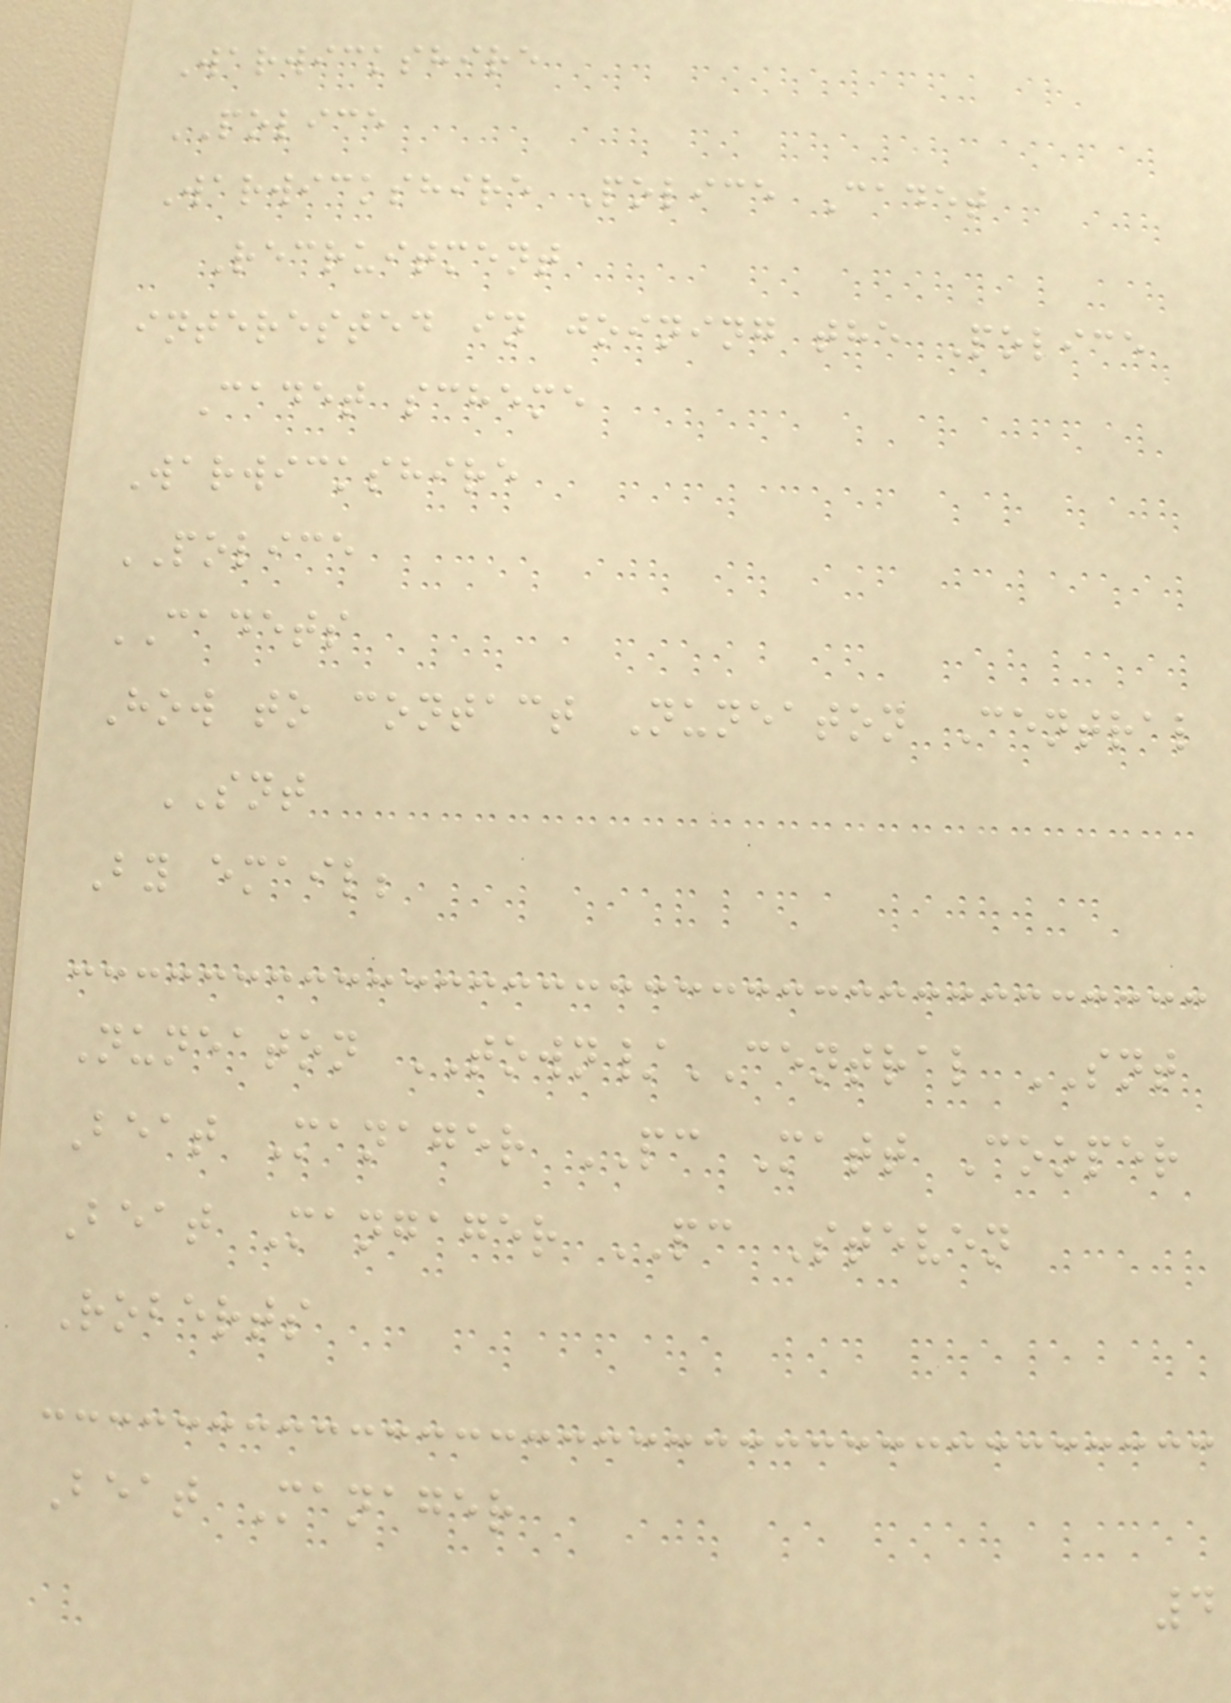Warwickshire
POLICE
Warwickshire Police Cadet
Recruitment
interested in joining the Police
Cadet scheme
Warwickshire
POLICE
CADETS
How to contact Nuneaton Central
SNT
By email;
Nuneaton TOWN/CENTRAL SNT
Beat Manager PC Matt Cooper
Beat Mangager PC Steven
Roberts
Beat Manager
4
